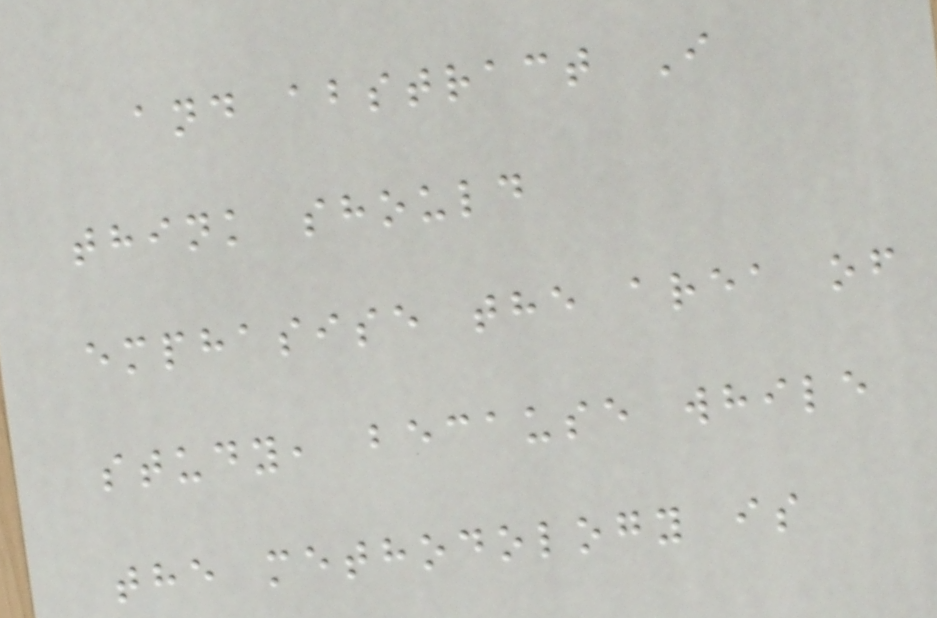and abstract I
think should
emphasise the area of
study, because while
the methodology is
